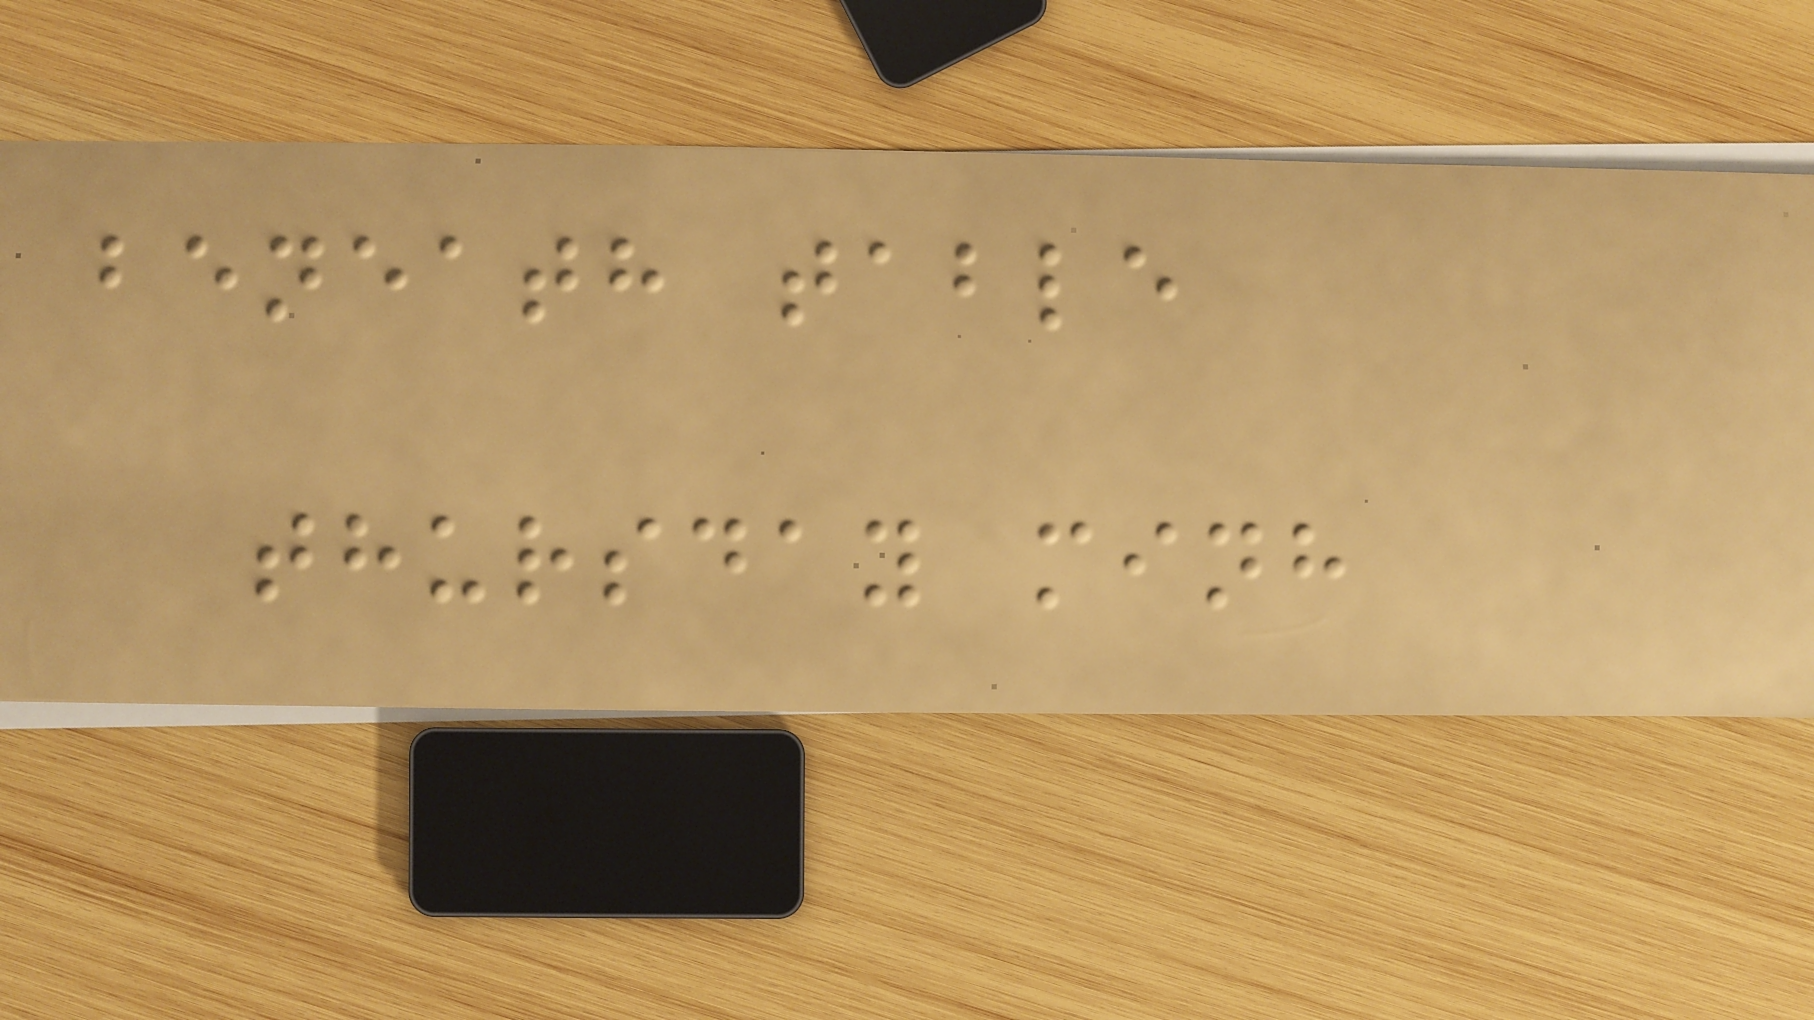beneath table
thursday minh
